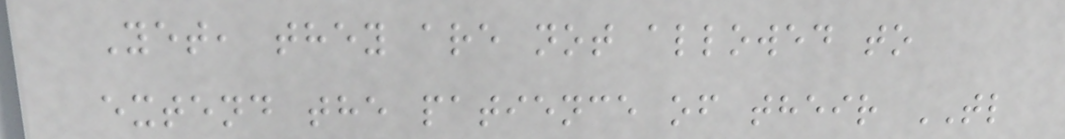Yet, they are not allowed to
extend the patience of their TL
